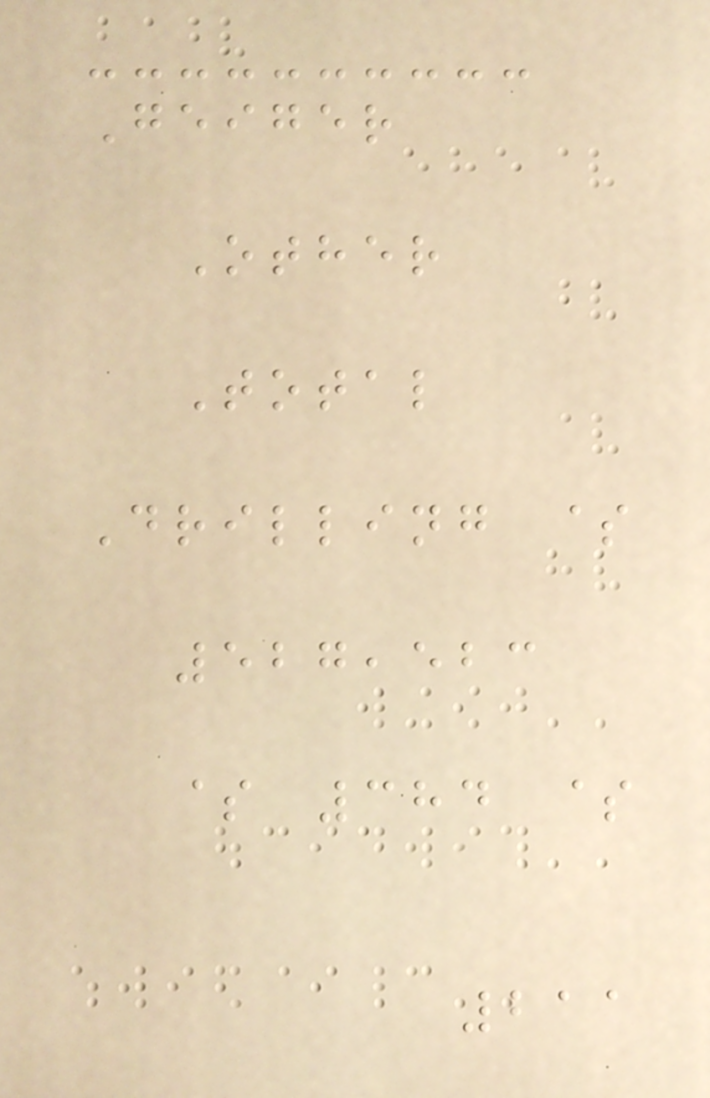Geiger
Other
Total
Drilling $
527,523
$ 384 $
211
